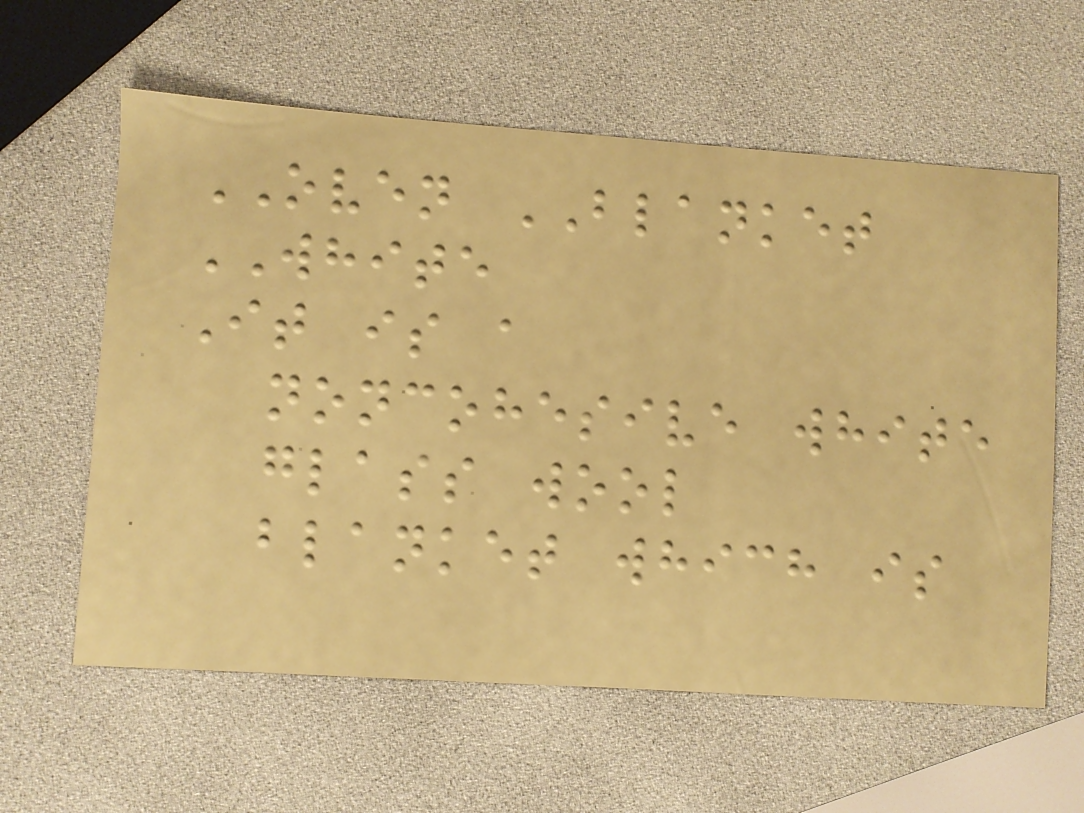OVEN BLANKET
WHITE
It is a
noncohesive white
glass wool
blanket which is
